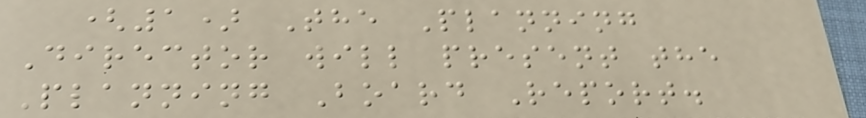(1) The Planning
Director will present the
Planning Board Report.
